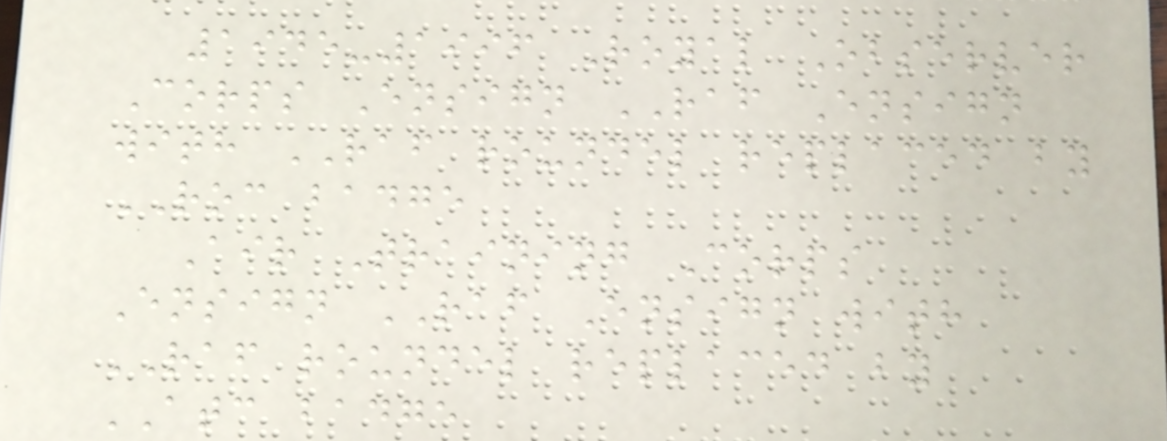1945-1996 Royal Observer
Corps Ensign RAF Ensign
with RAF roundel replaced by
ROC badge
Air Training Corps
Ensign RAF Ensign with
RAF roundel replaced by
ATC badge
